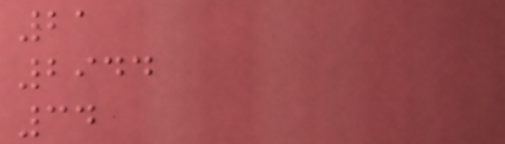21
2944
34
